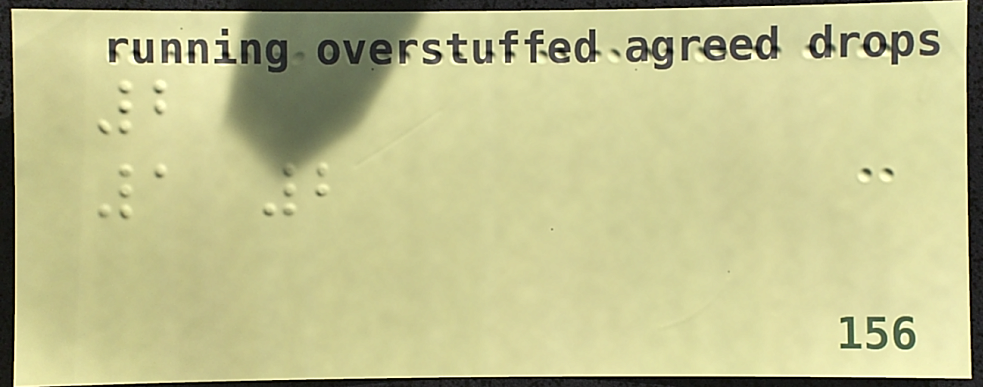2
1 2
